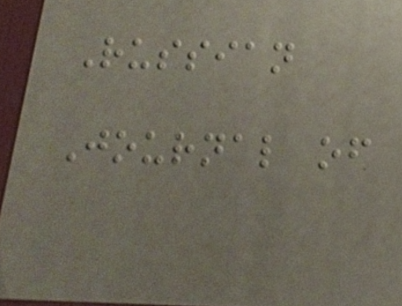Russian
Journal of
